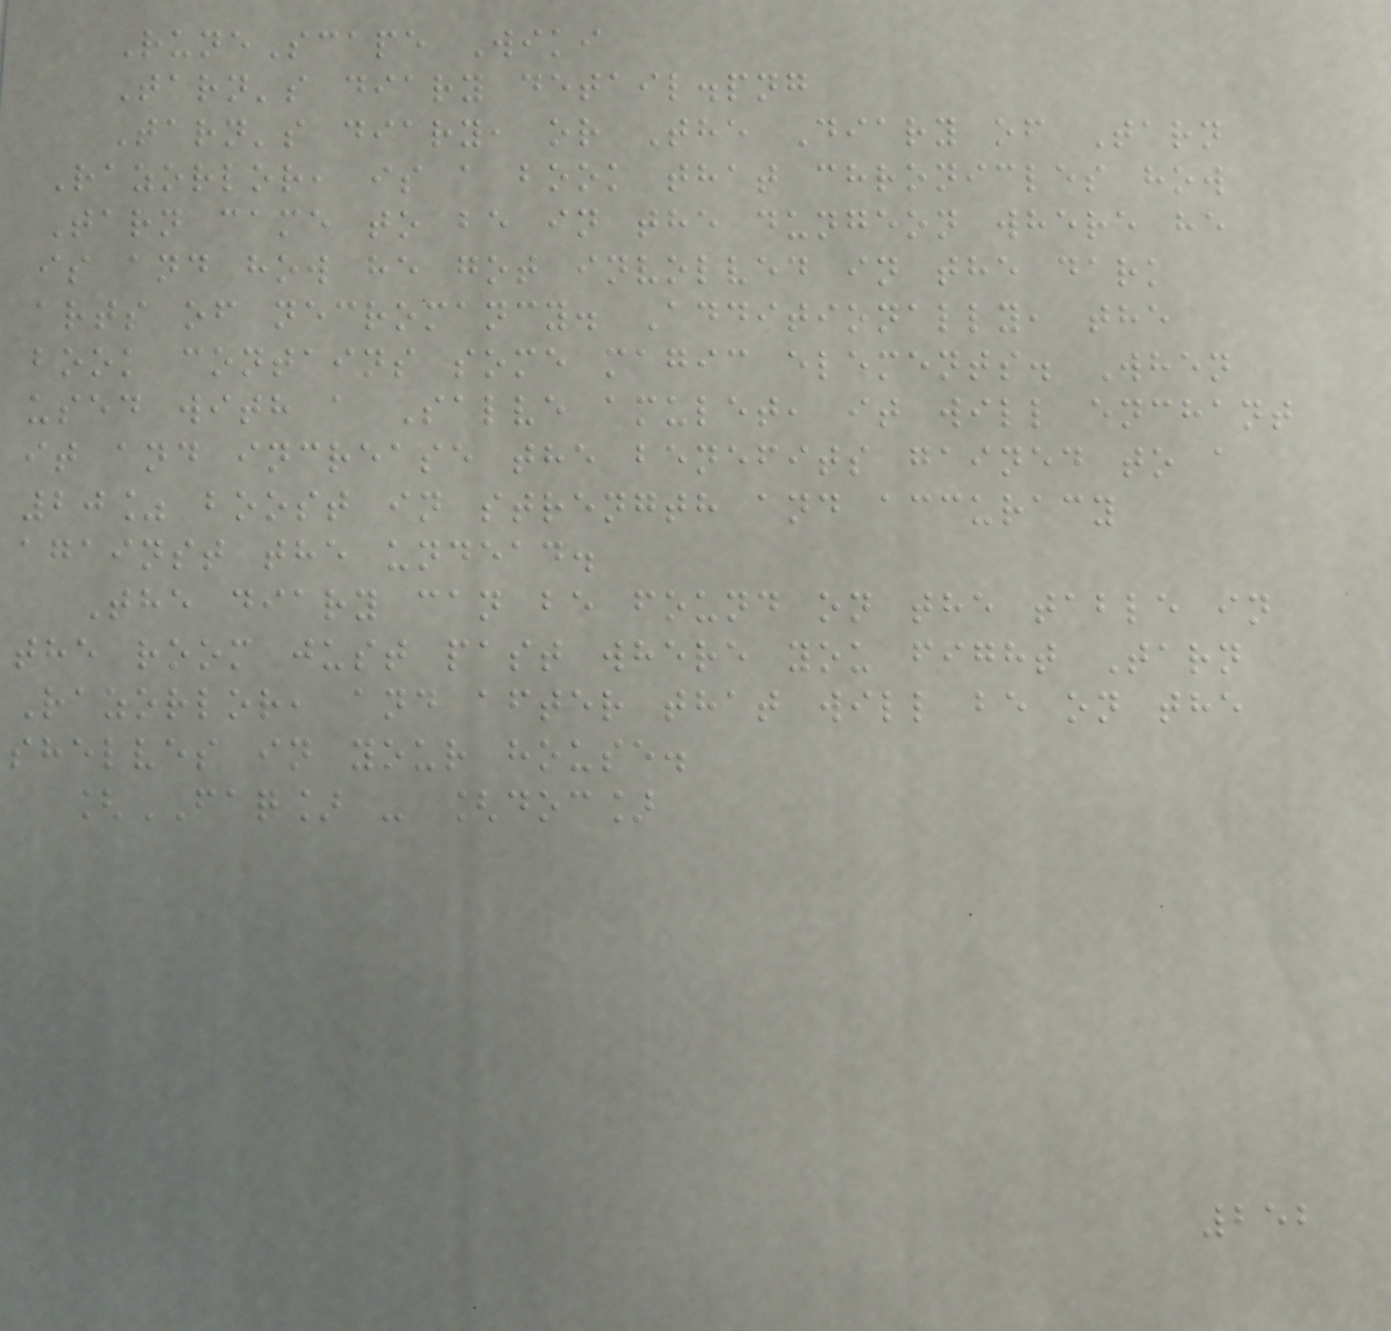RuneScape Wiki
Tarn's diary detail.png
Tarn's diary, or The Diary of Tarn
Razorlor, is a book that chronicles how
Tarn came to be in the dungeon where he
is and how he got involved in the dark
arts of necromancy. Additionally, the
book contains some magic elements. When
used with a Salve amulet, it will enchant
it and increase the benefits gained to a
20% boost in strength and accuracy
against the undead.
The diary can be found on the table in
the room just past where you fight Tarn
Razorlor, and after that will be on the
shelves in your house.
[FAQ] - [doc]
252
